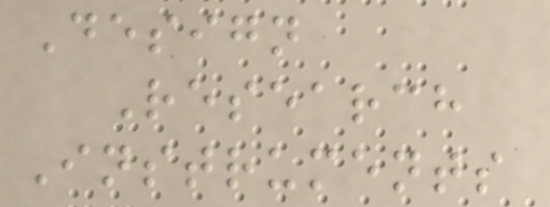Design
Research
Instruments
